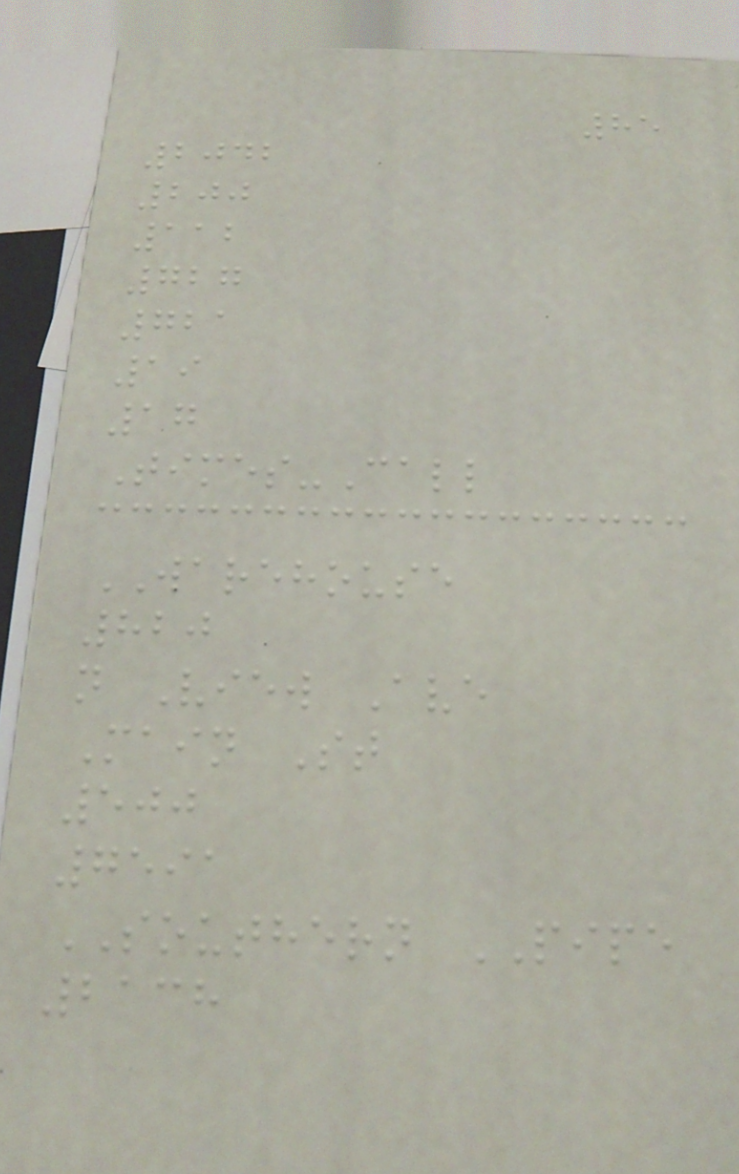85
2042
200
112
727
721
19
17
Times-Call
WAREHOUSE
820
n View Ave
Main St
500
7591
SOUTHERN PIPE
2138
